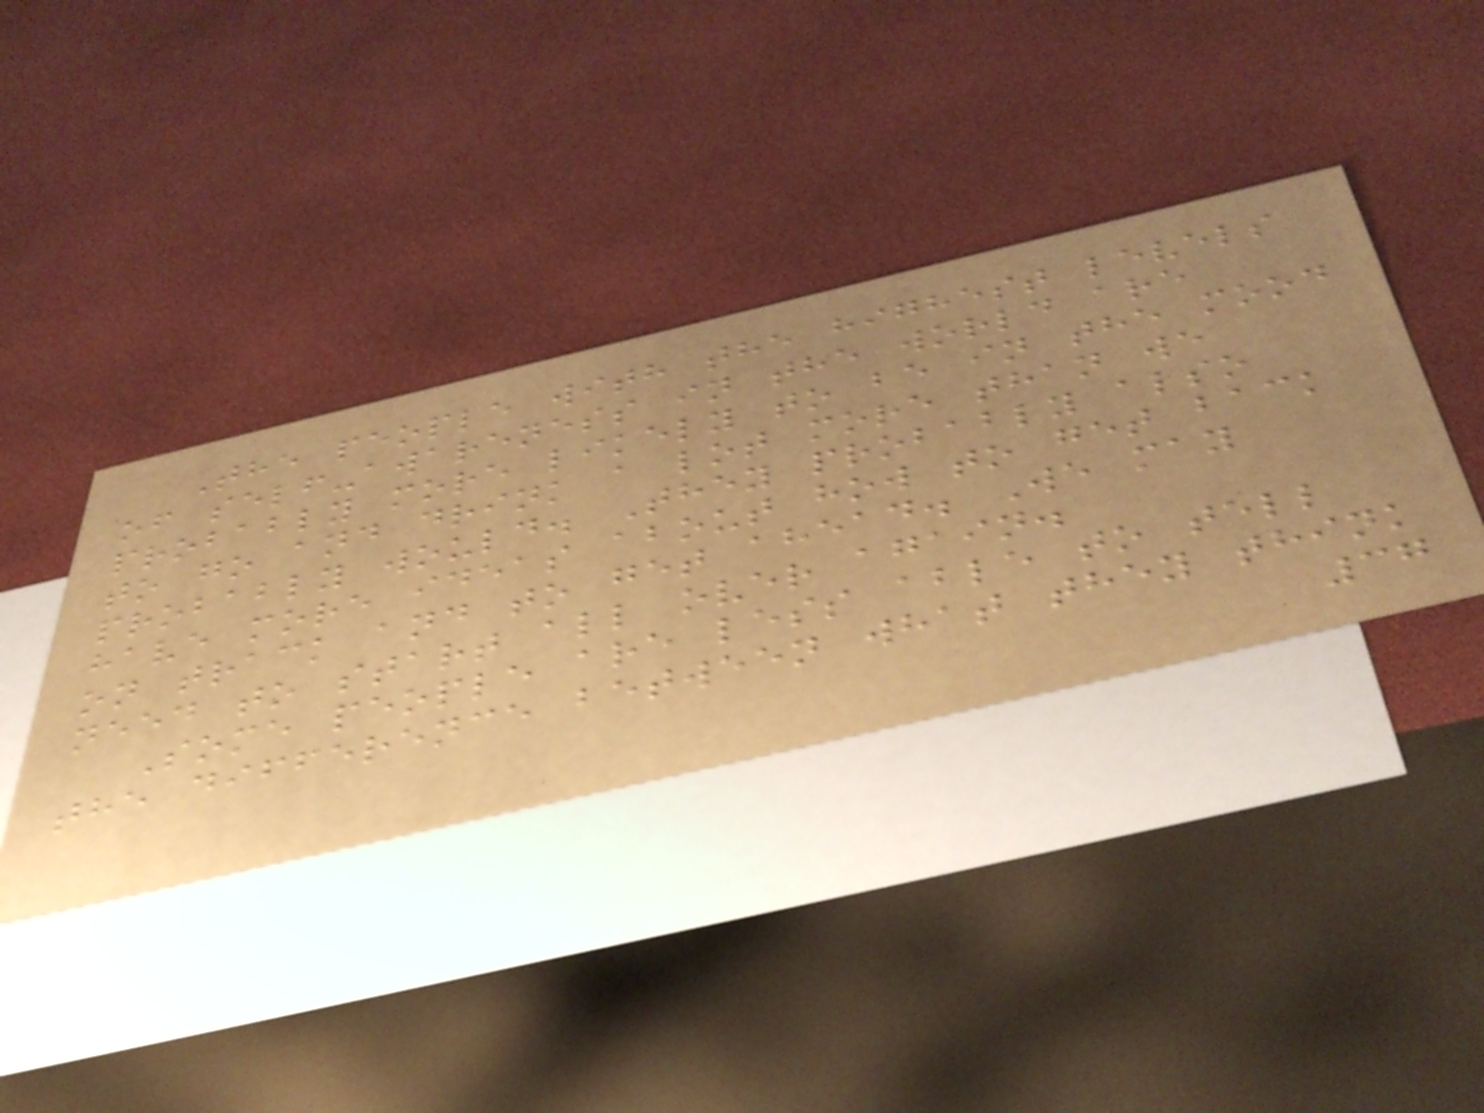The people with the highest levels
of self-awareness in the world are
probably more likely to be in the mood
to go and drink a lot more than we
probably would. They probably also
have more ideas about how to get back
on track and to get ahead. We may
need to start all over again.
Some people are less able to tell
the difference between what they think
37
